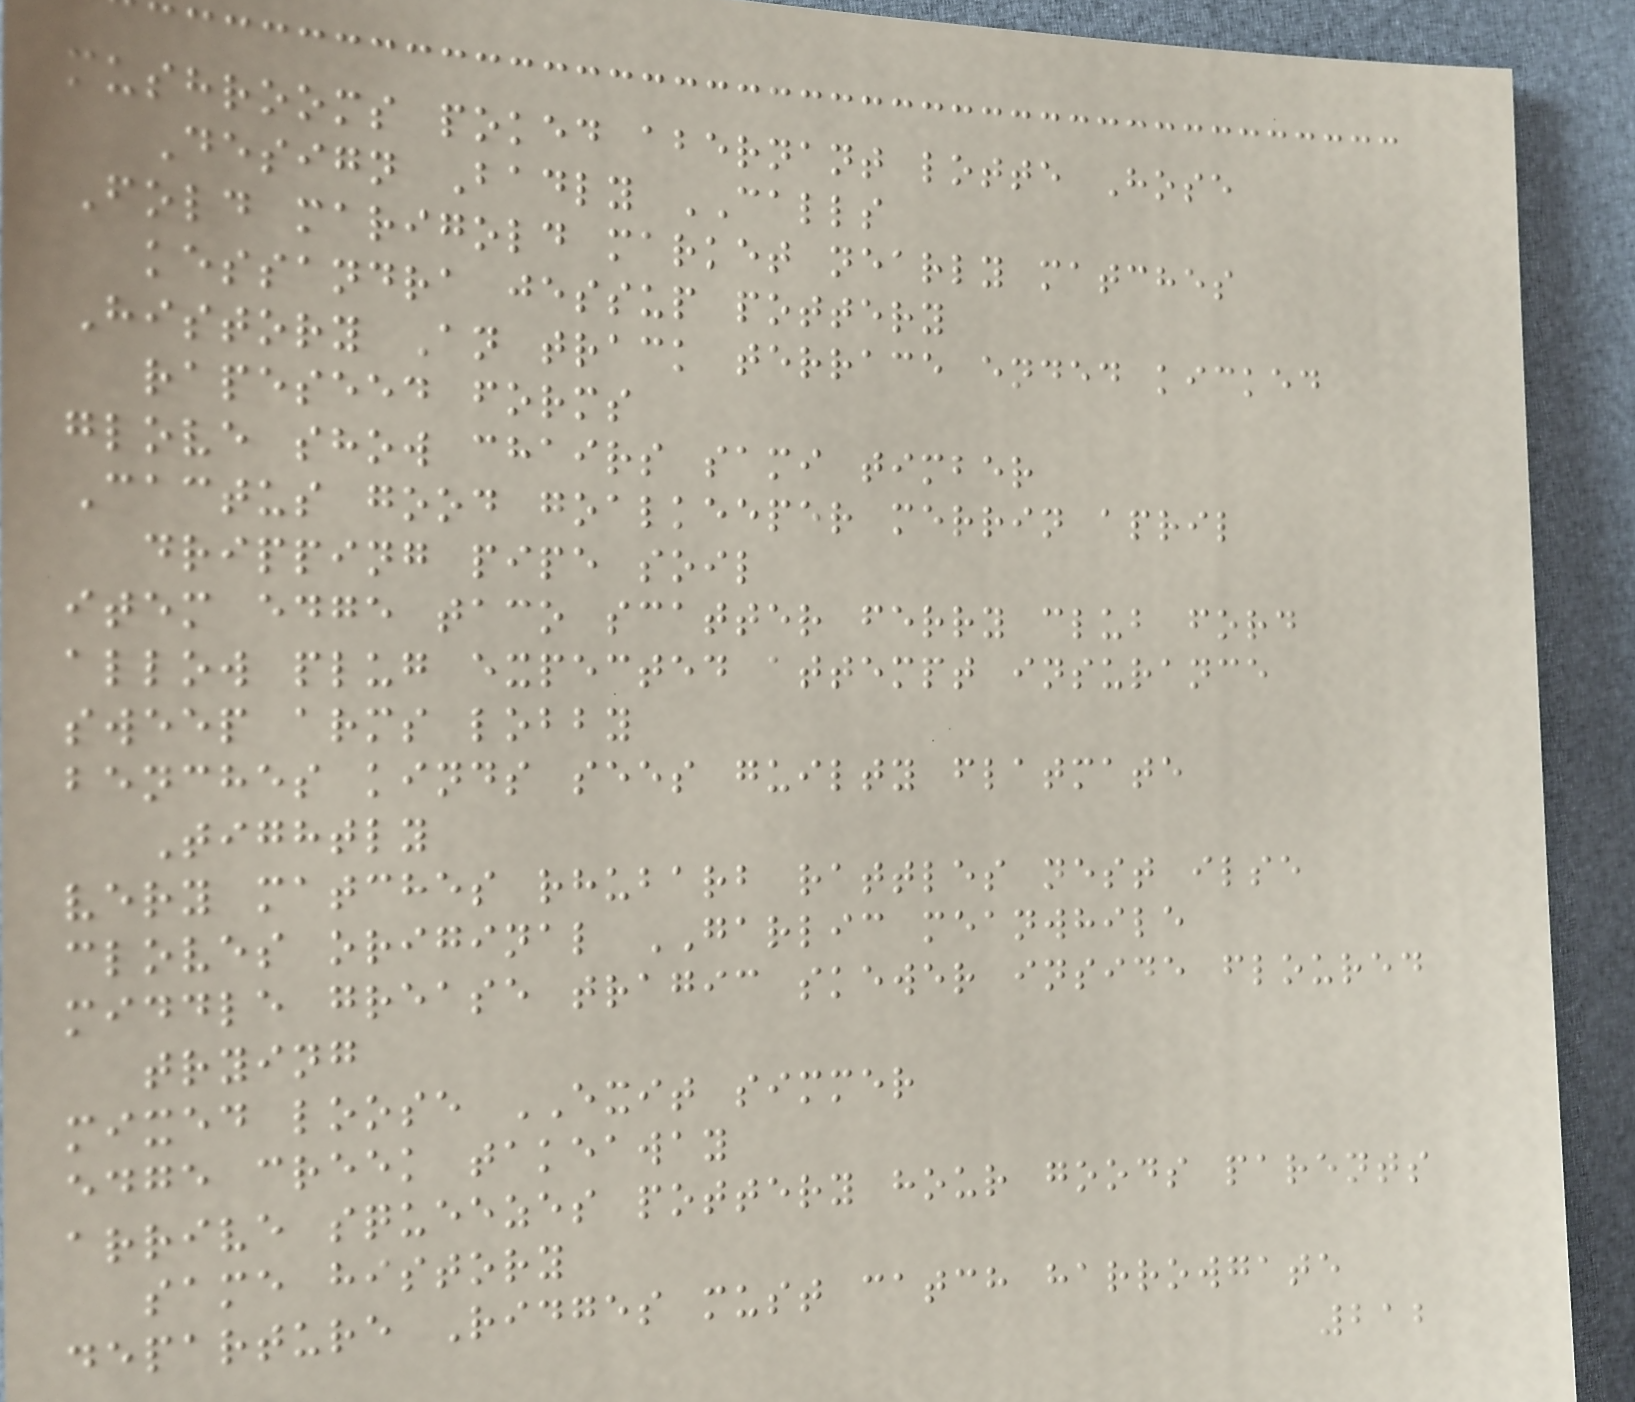mushrooms poked abernant lotte Hose
Design Badly CALLS
Fold marigold market nearly matches
kessandra jessup pottery
History An track terrace ended kicked
rapeseed forms
glove show chairs sami timber
Cactus good goalkeeper merrin april
dripping pipe soil
item edge taco scatter ferry club ford
allow plug expected attempt insurance
sweep arms lobby
benches kinds sees guilty flatmate
Tightly
very matches rhubarb rattles nest ilse
cloves original GARLIC meanwhile
middle grease tragic skewer inside floured
trying
mixed loose EXIT simmer
edge creek takeaway
arrive squeezes pottery hour goods parents
same history
departure Ridges must catch harrowgate
212
